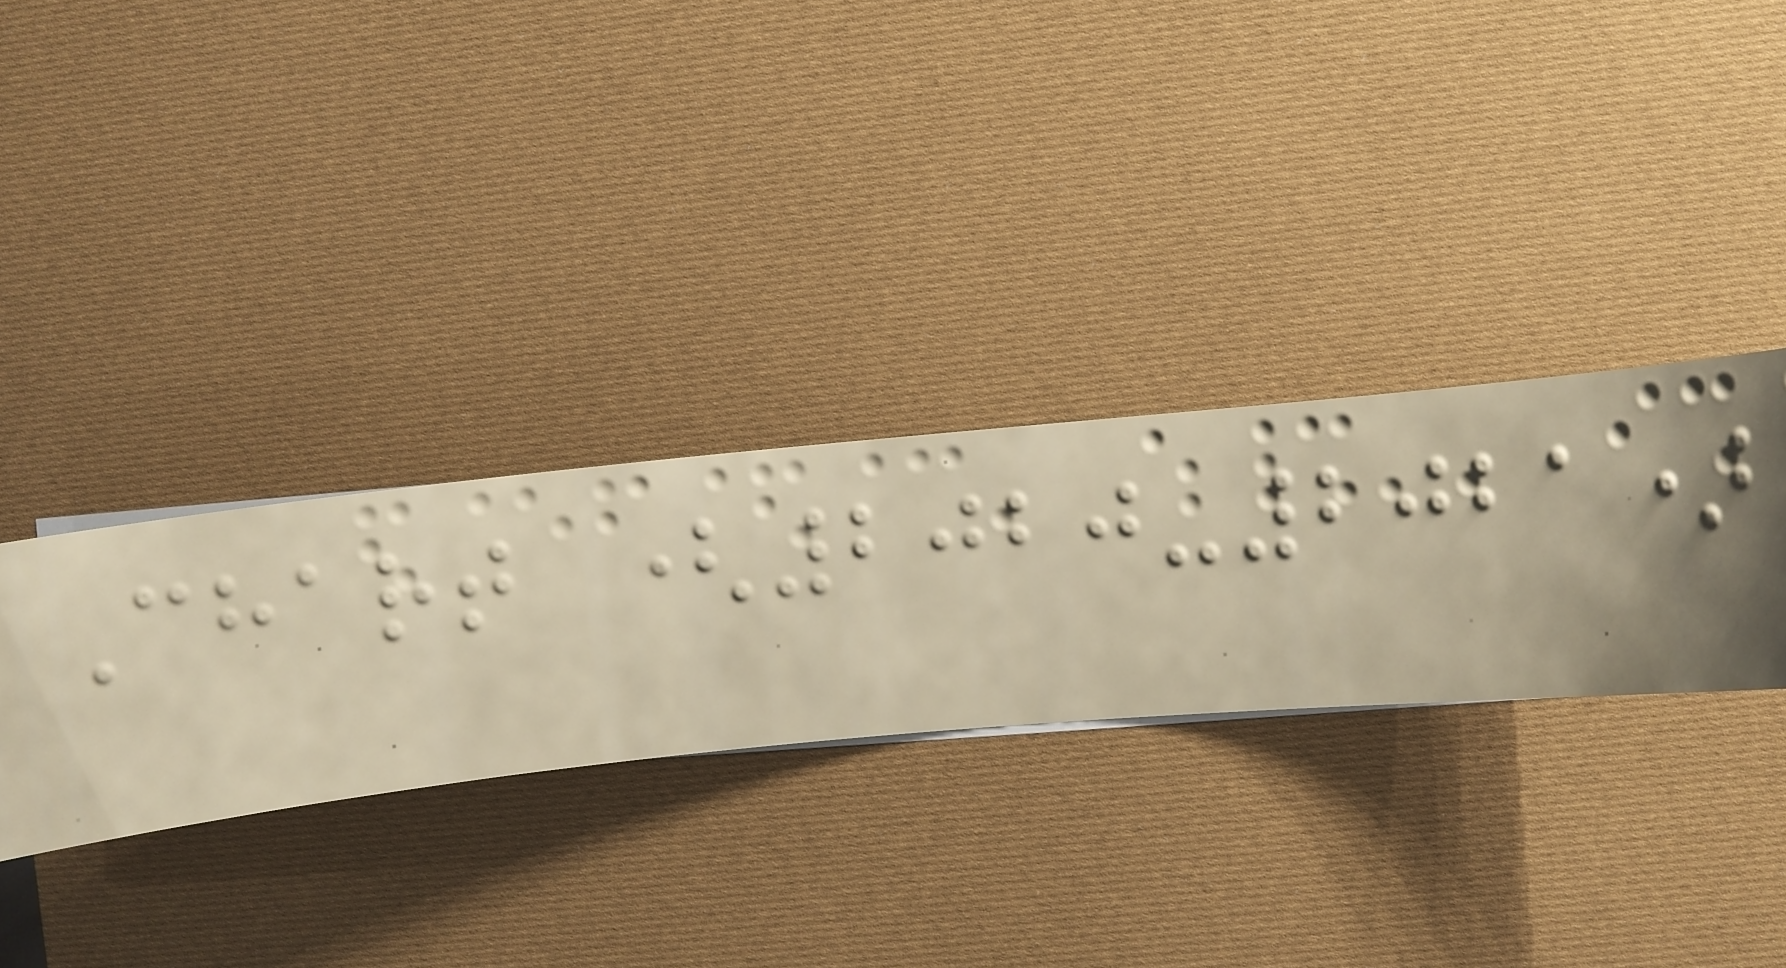Chart (2020-2021)
